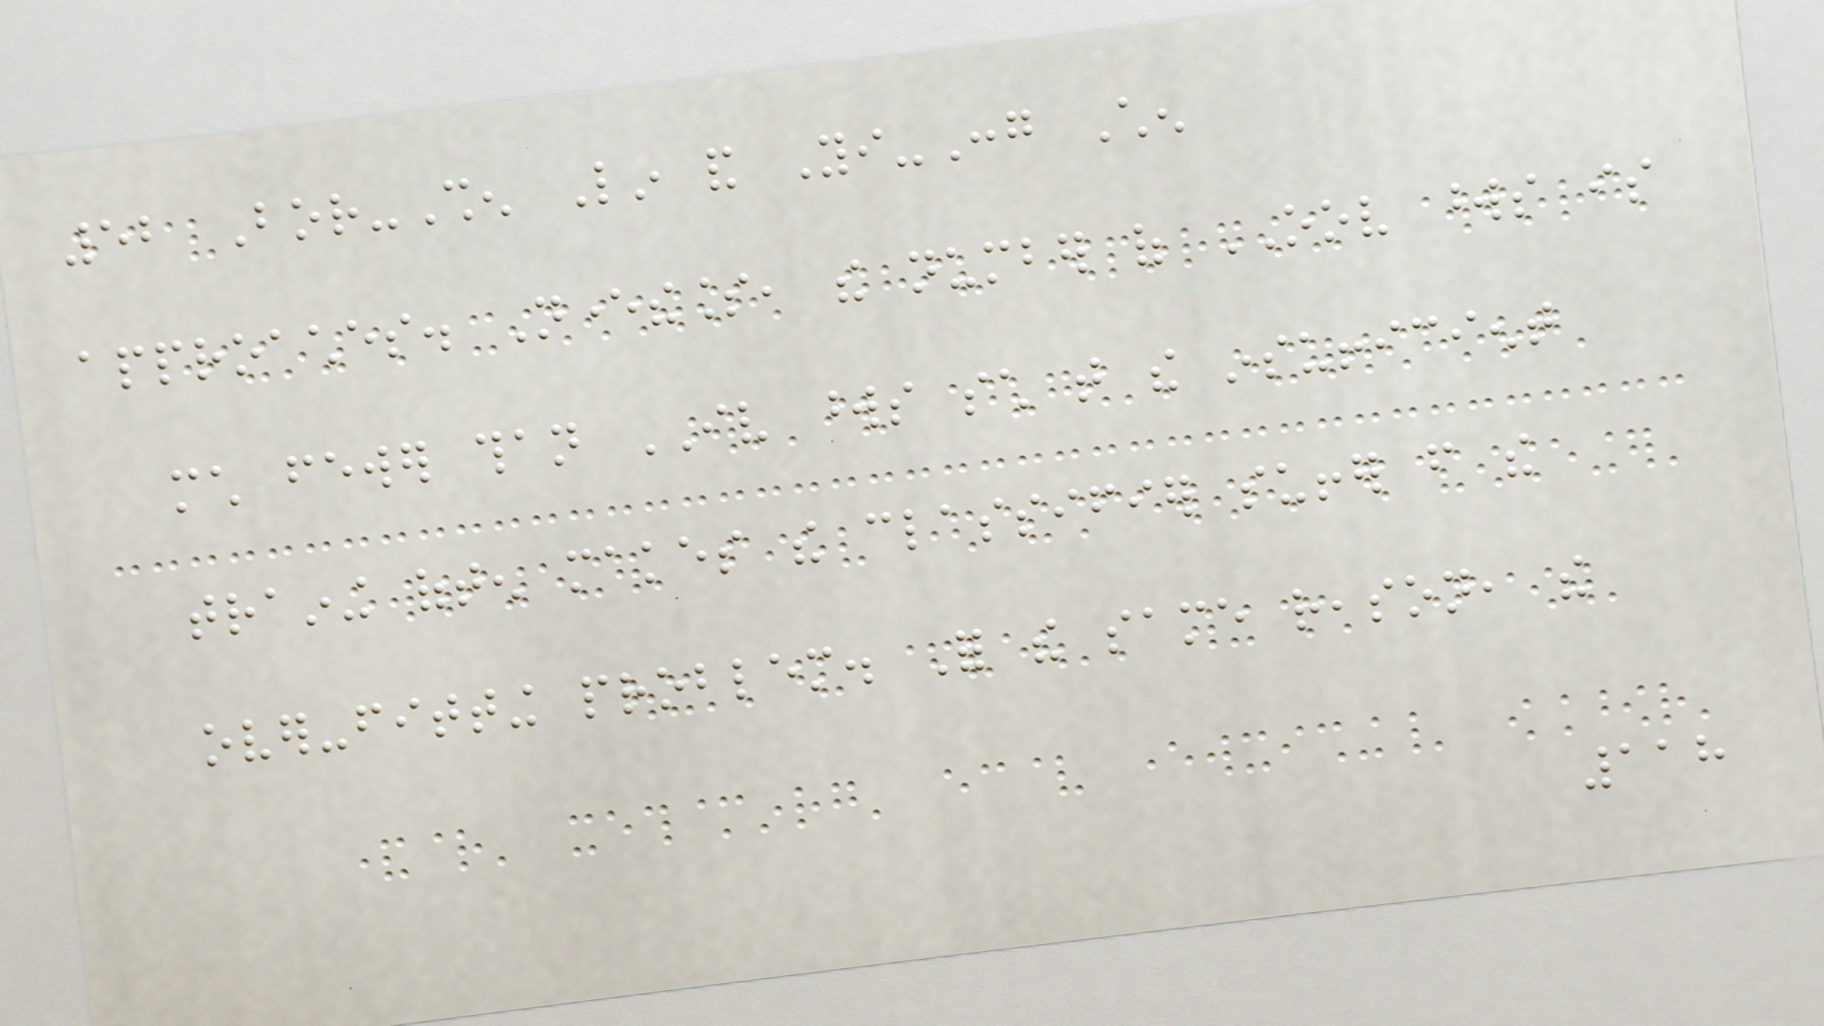52 Bor-Shen Lin and Yi-Cong Chen
approaches. Nevertheless, the number of OOV words is
much fewer than IV words such that the insufficient
training often makes the classifier suffer from the
over-fitting problem. For the same reason, the
118
